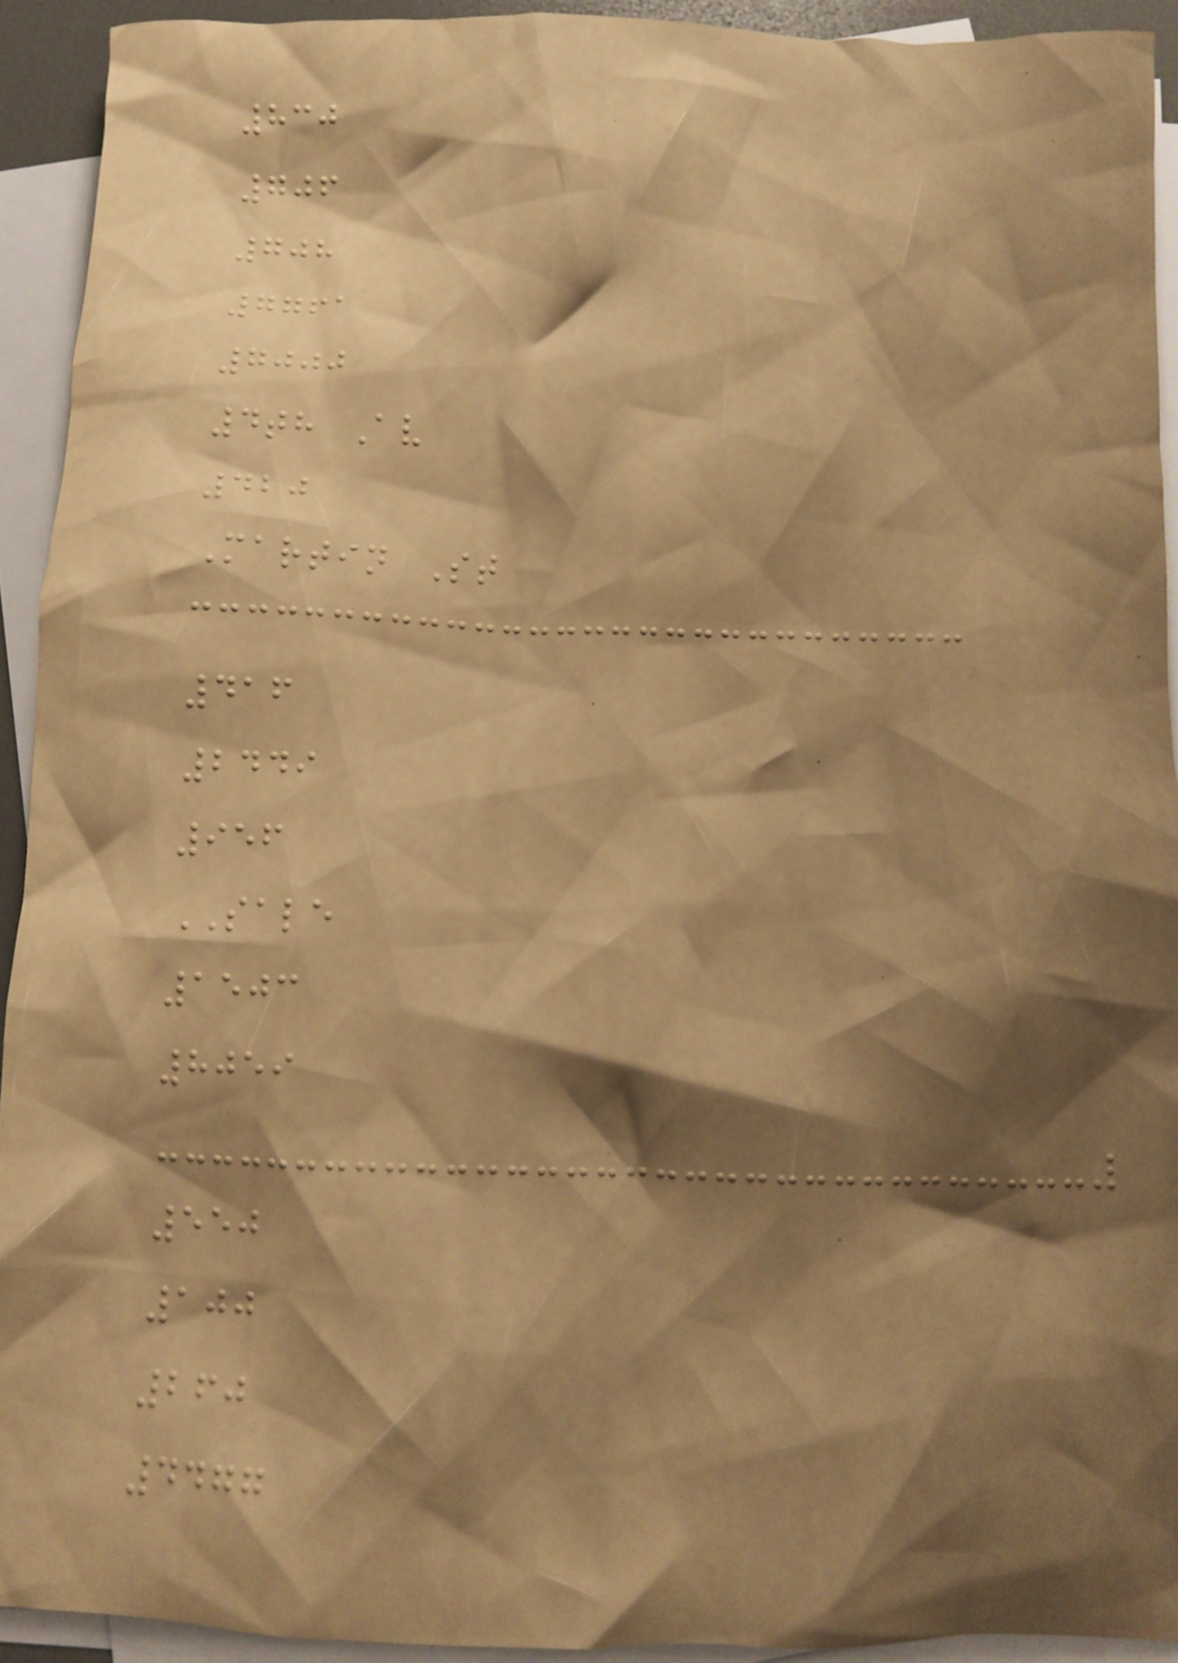830
706
708
7761
7000
4th Av
420
Martin St
416
2449
956
SALE
1503
8059
550
100
260
4477
